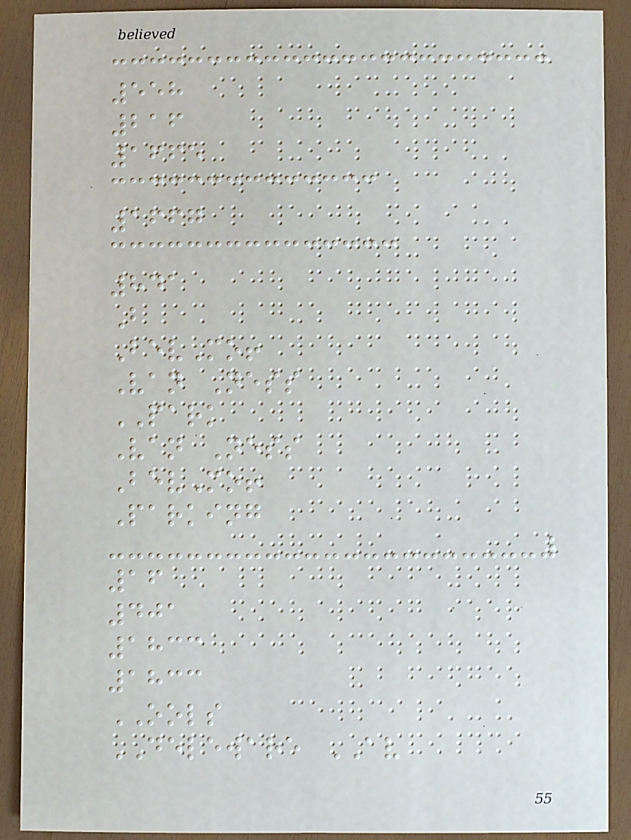558
216
1665
1667
841
B
BevMo!
Van Ness
PARK
Van Ness
BevMo!
Parking
16
401
1833
1833
OOLS
DELEWARE AV
